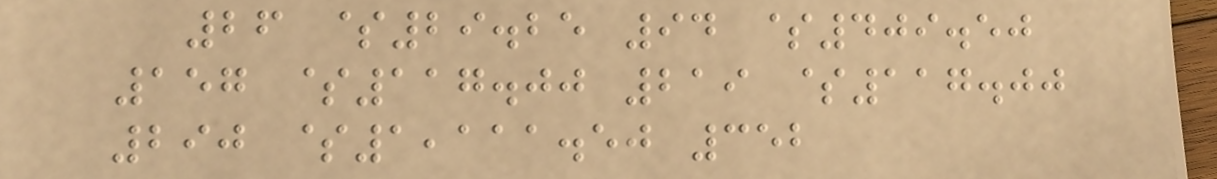26 $29.25 94 $409.50
157 $117.00 219 $117.00
290 $1,111.50 352
